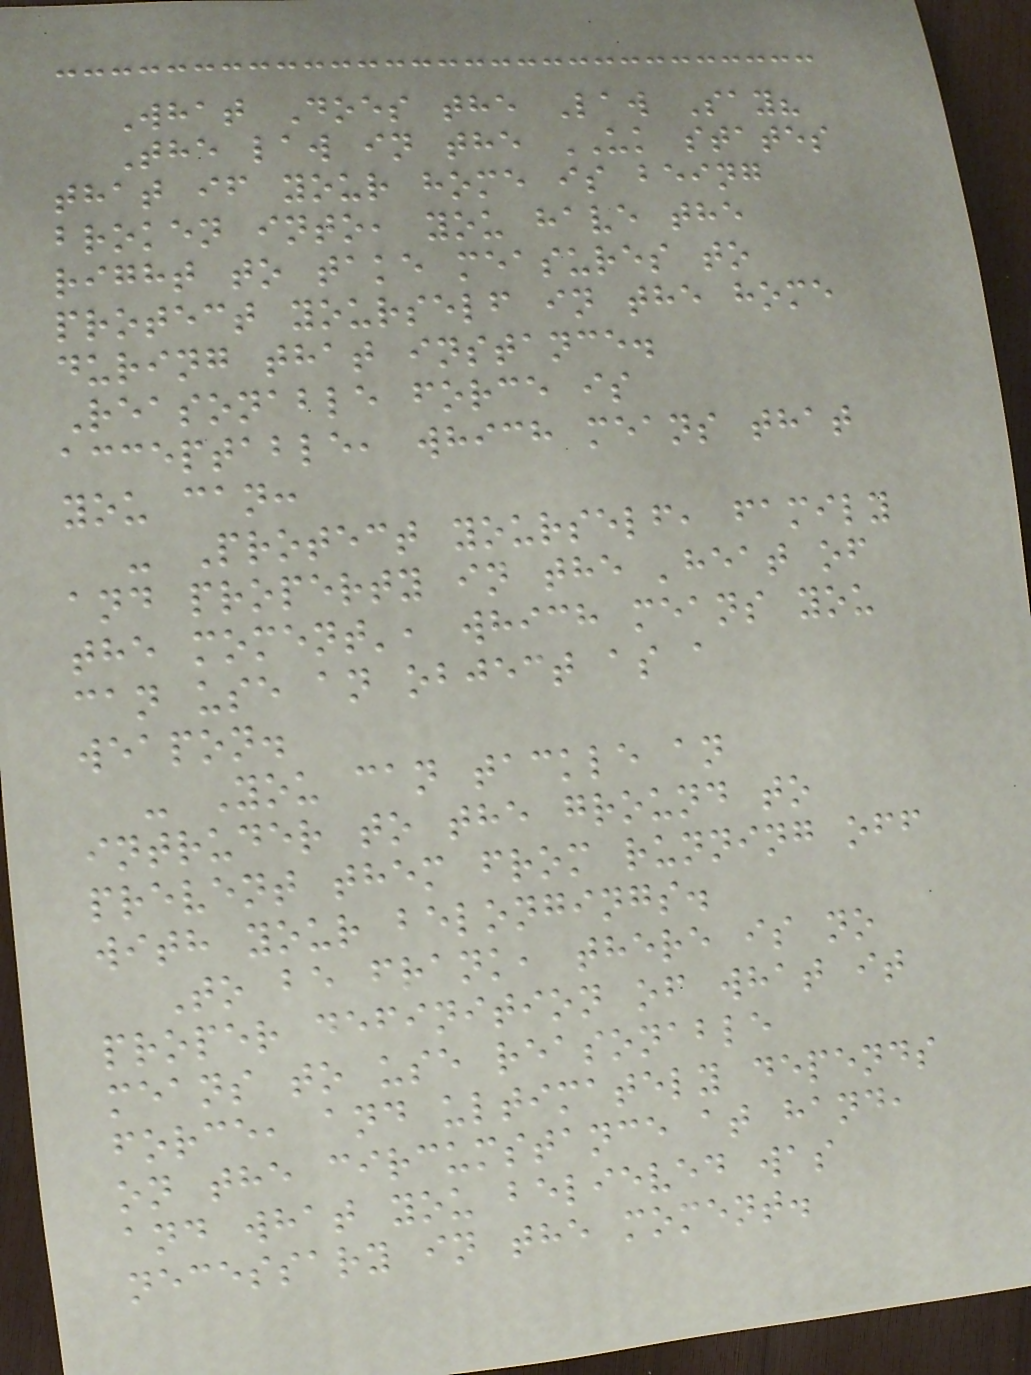What Does the Law Say?
The law in the UK states
that if your home is being
broken into, you have the
right to take measures to
protect yourself in the home
during that instance.
Reasonable force is
acceptable, which means that
you can:
- Protect yourself, family
and property in the 'heat of
the moment', which means you
can use an object as a
weapon.
- You can tackle an
intruder to the ground to
prevent them from running off
with your belongings.
To be frank, there is no
proper definition of what it
means to use reasonable
force, and ultimately depends
on the circumstance at hand,
and what you believed was
necessary in the moment.
